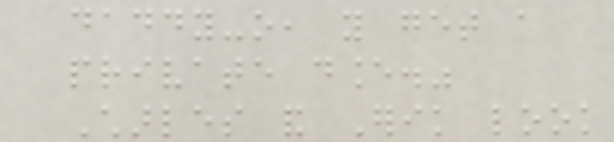daddy-o, you get a
private dance."
Charles and Erik look
